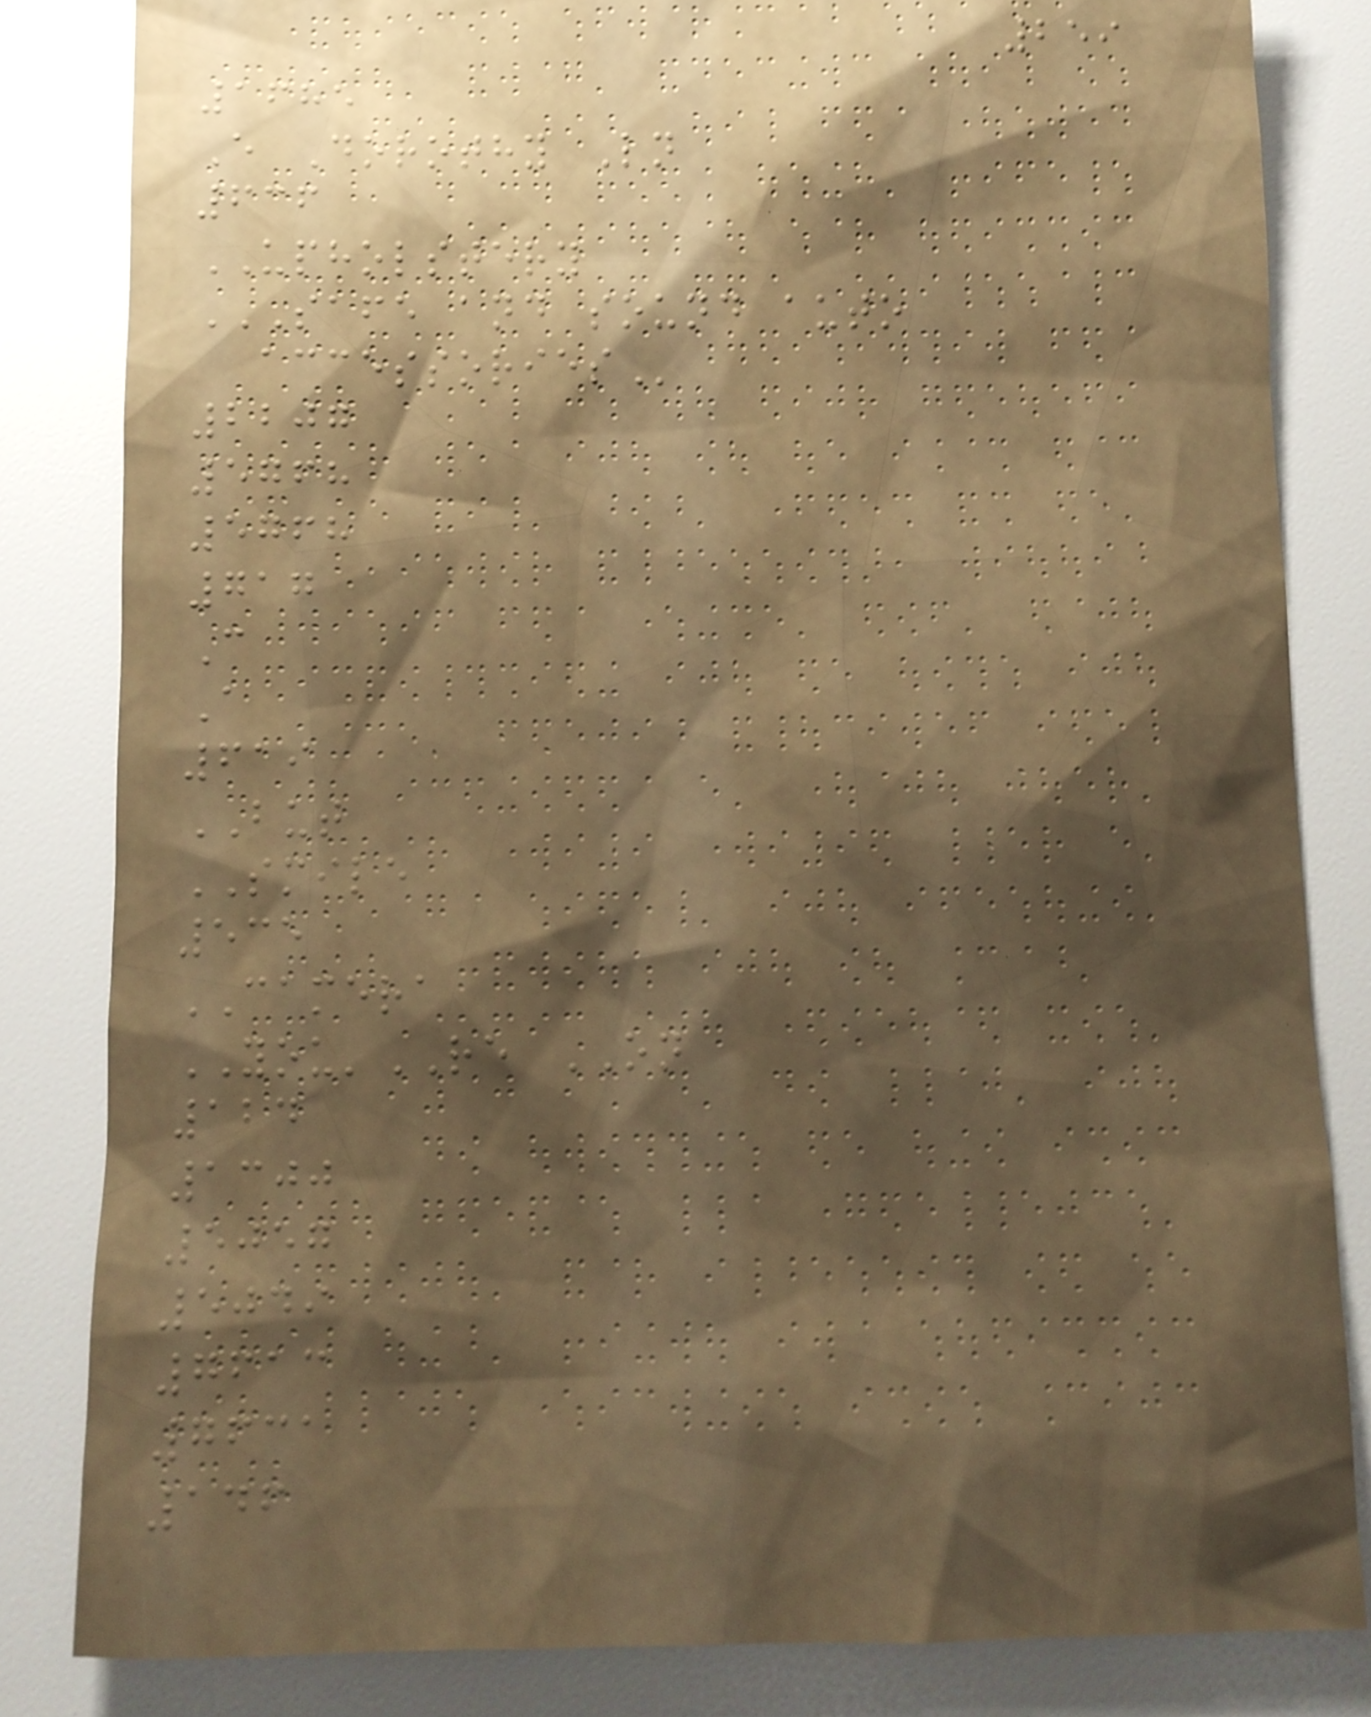259
1685
E Dorothy Ln
636
UPHOLSTERY
SAFE AND SOUND AUTO
ACCESSORIES
2207
5768
5768
717
C
A
619
BUT
SMILE
535
CAMERA
YOU'RE ON
124
1300
5057
5049
7613
7631
146
